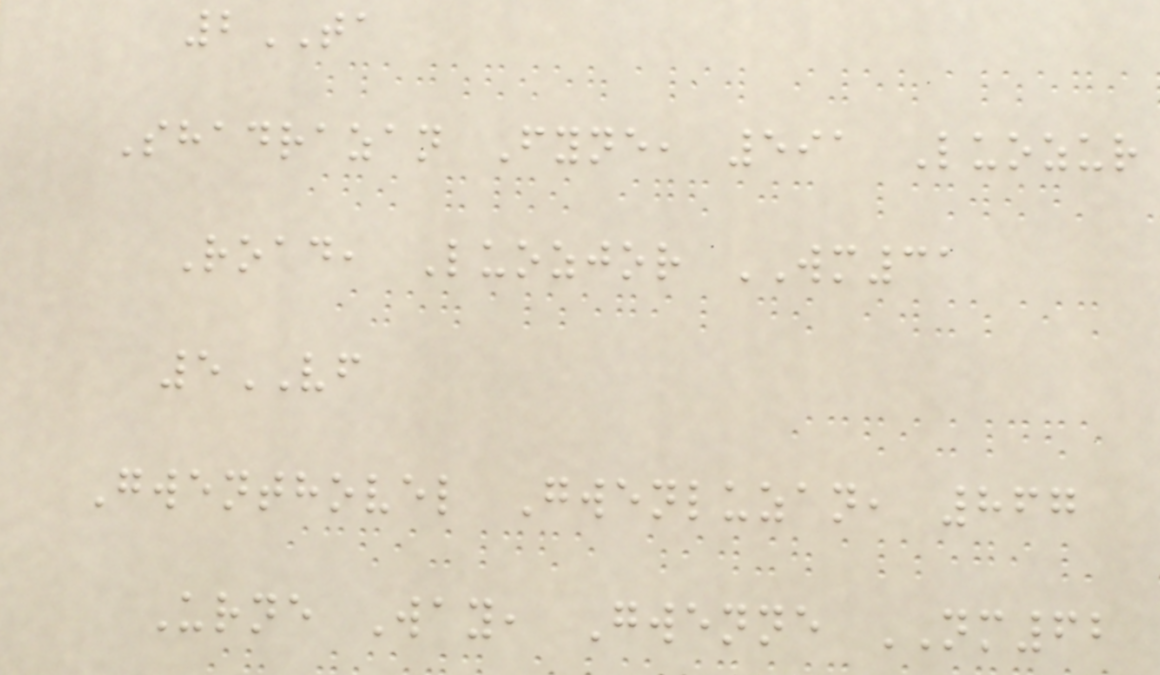2TA
Shadrazan Fyne, 591 Luozur
Road, Luozjor WM31
5VF
Gwenthovel Gwenluzan, 867
Urne Way, Gwenne NM62
